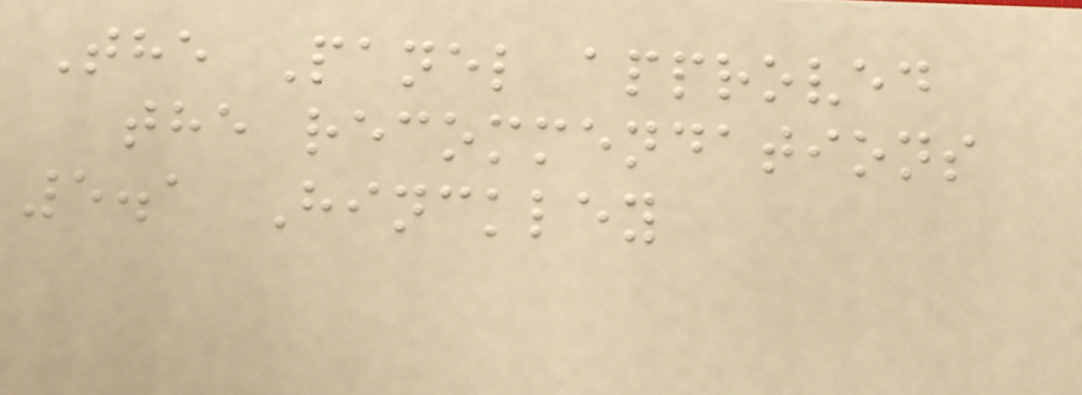The Panel approved
the recommendations
5.1 Hinckley
